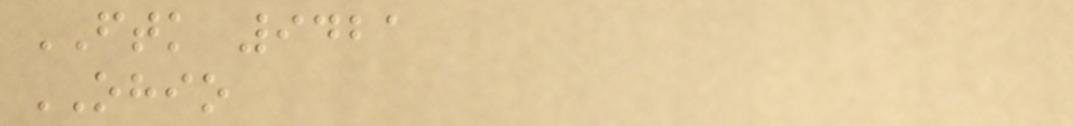FTK 9421
OHIO
